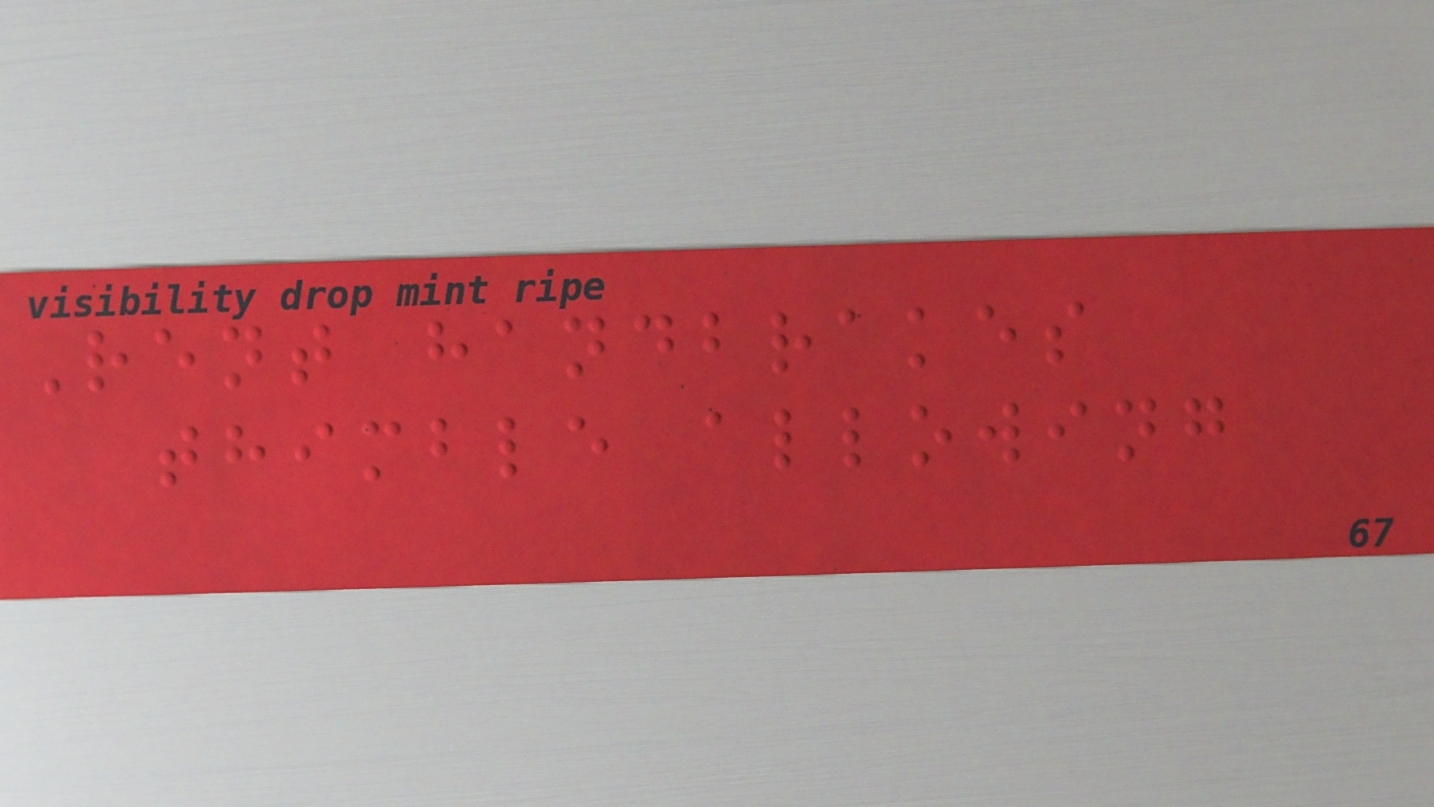Rent handbrakes
thimble allowing
